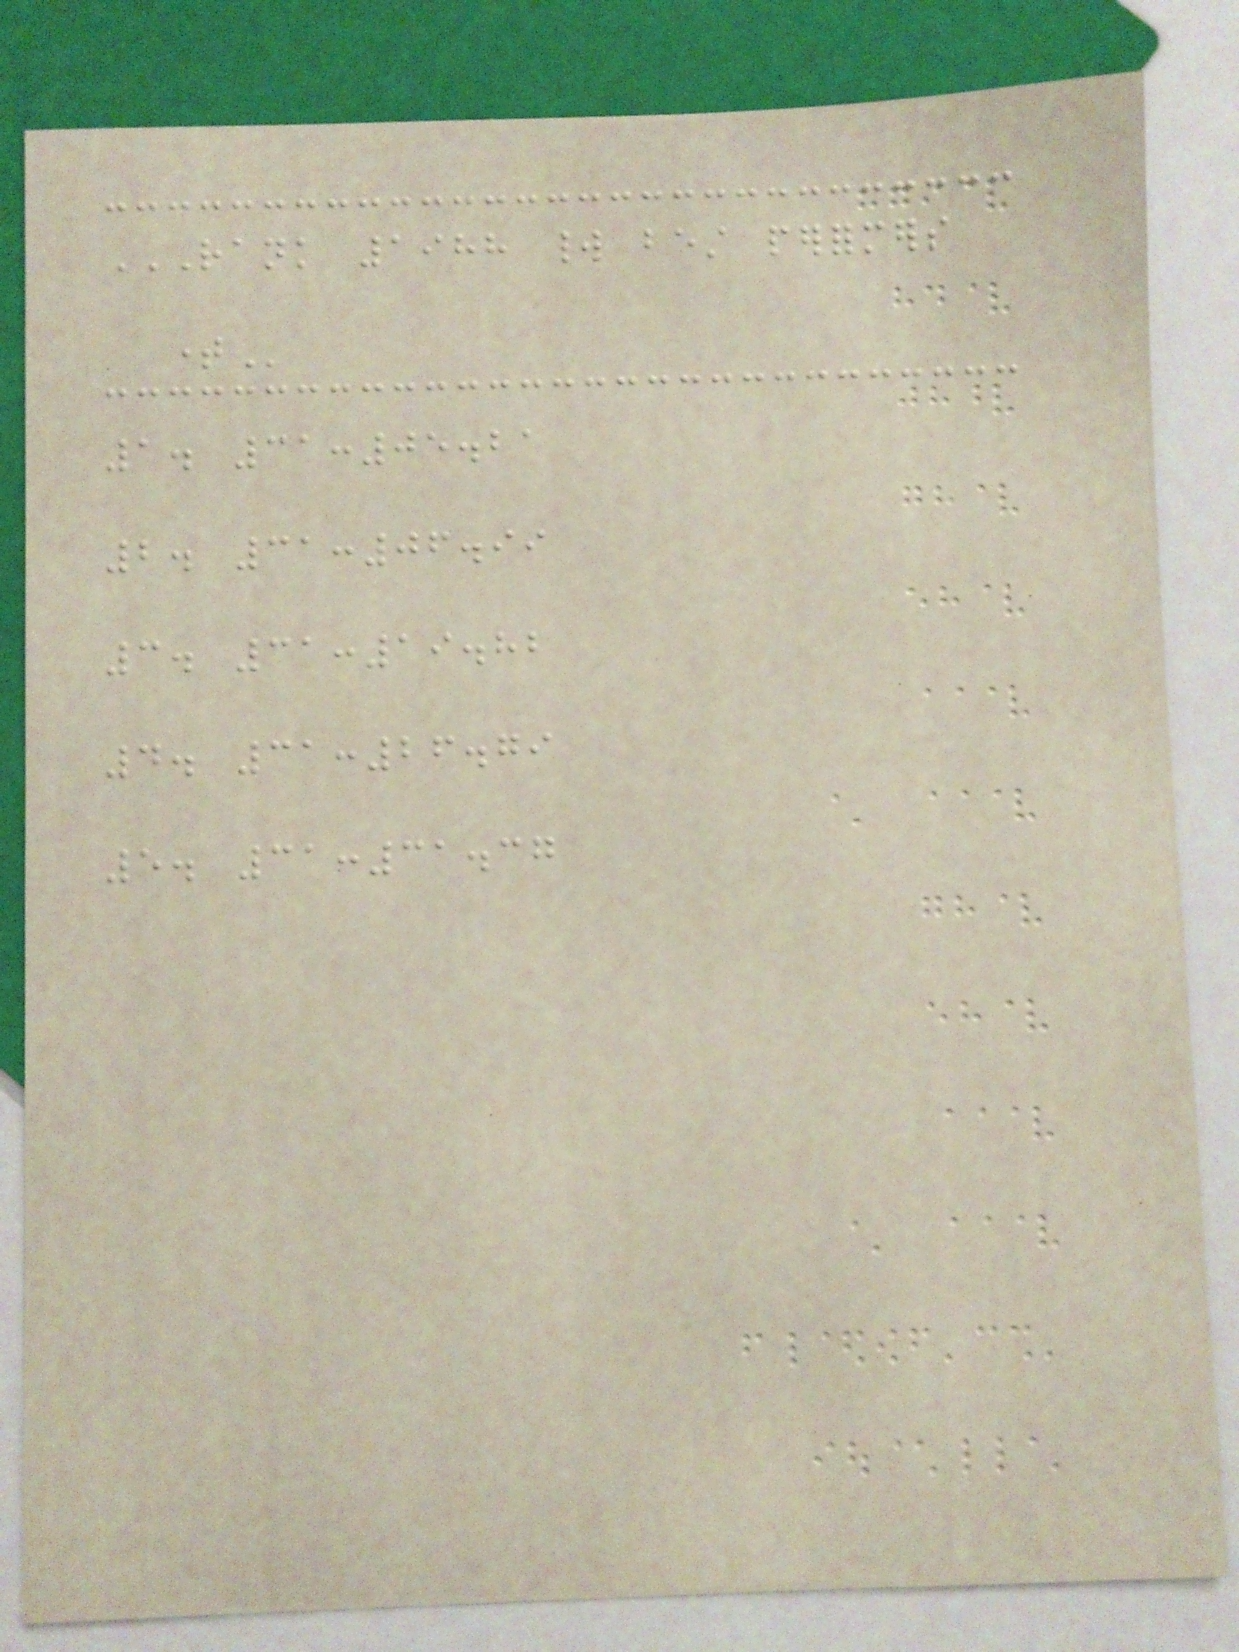RANK 1988 WORLD BEST PERFORMERS
TIME
1. 31:05.21
2. 31:06.99
3. 31:19.82
4. 31:26.79
5. 31:31.37
